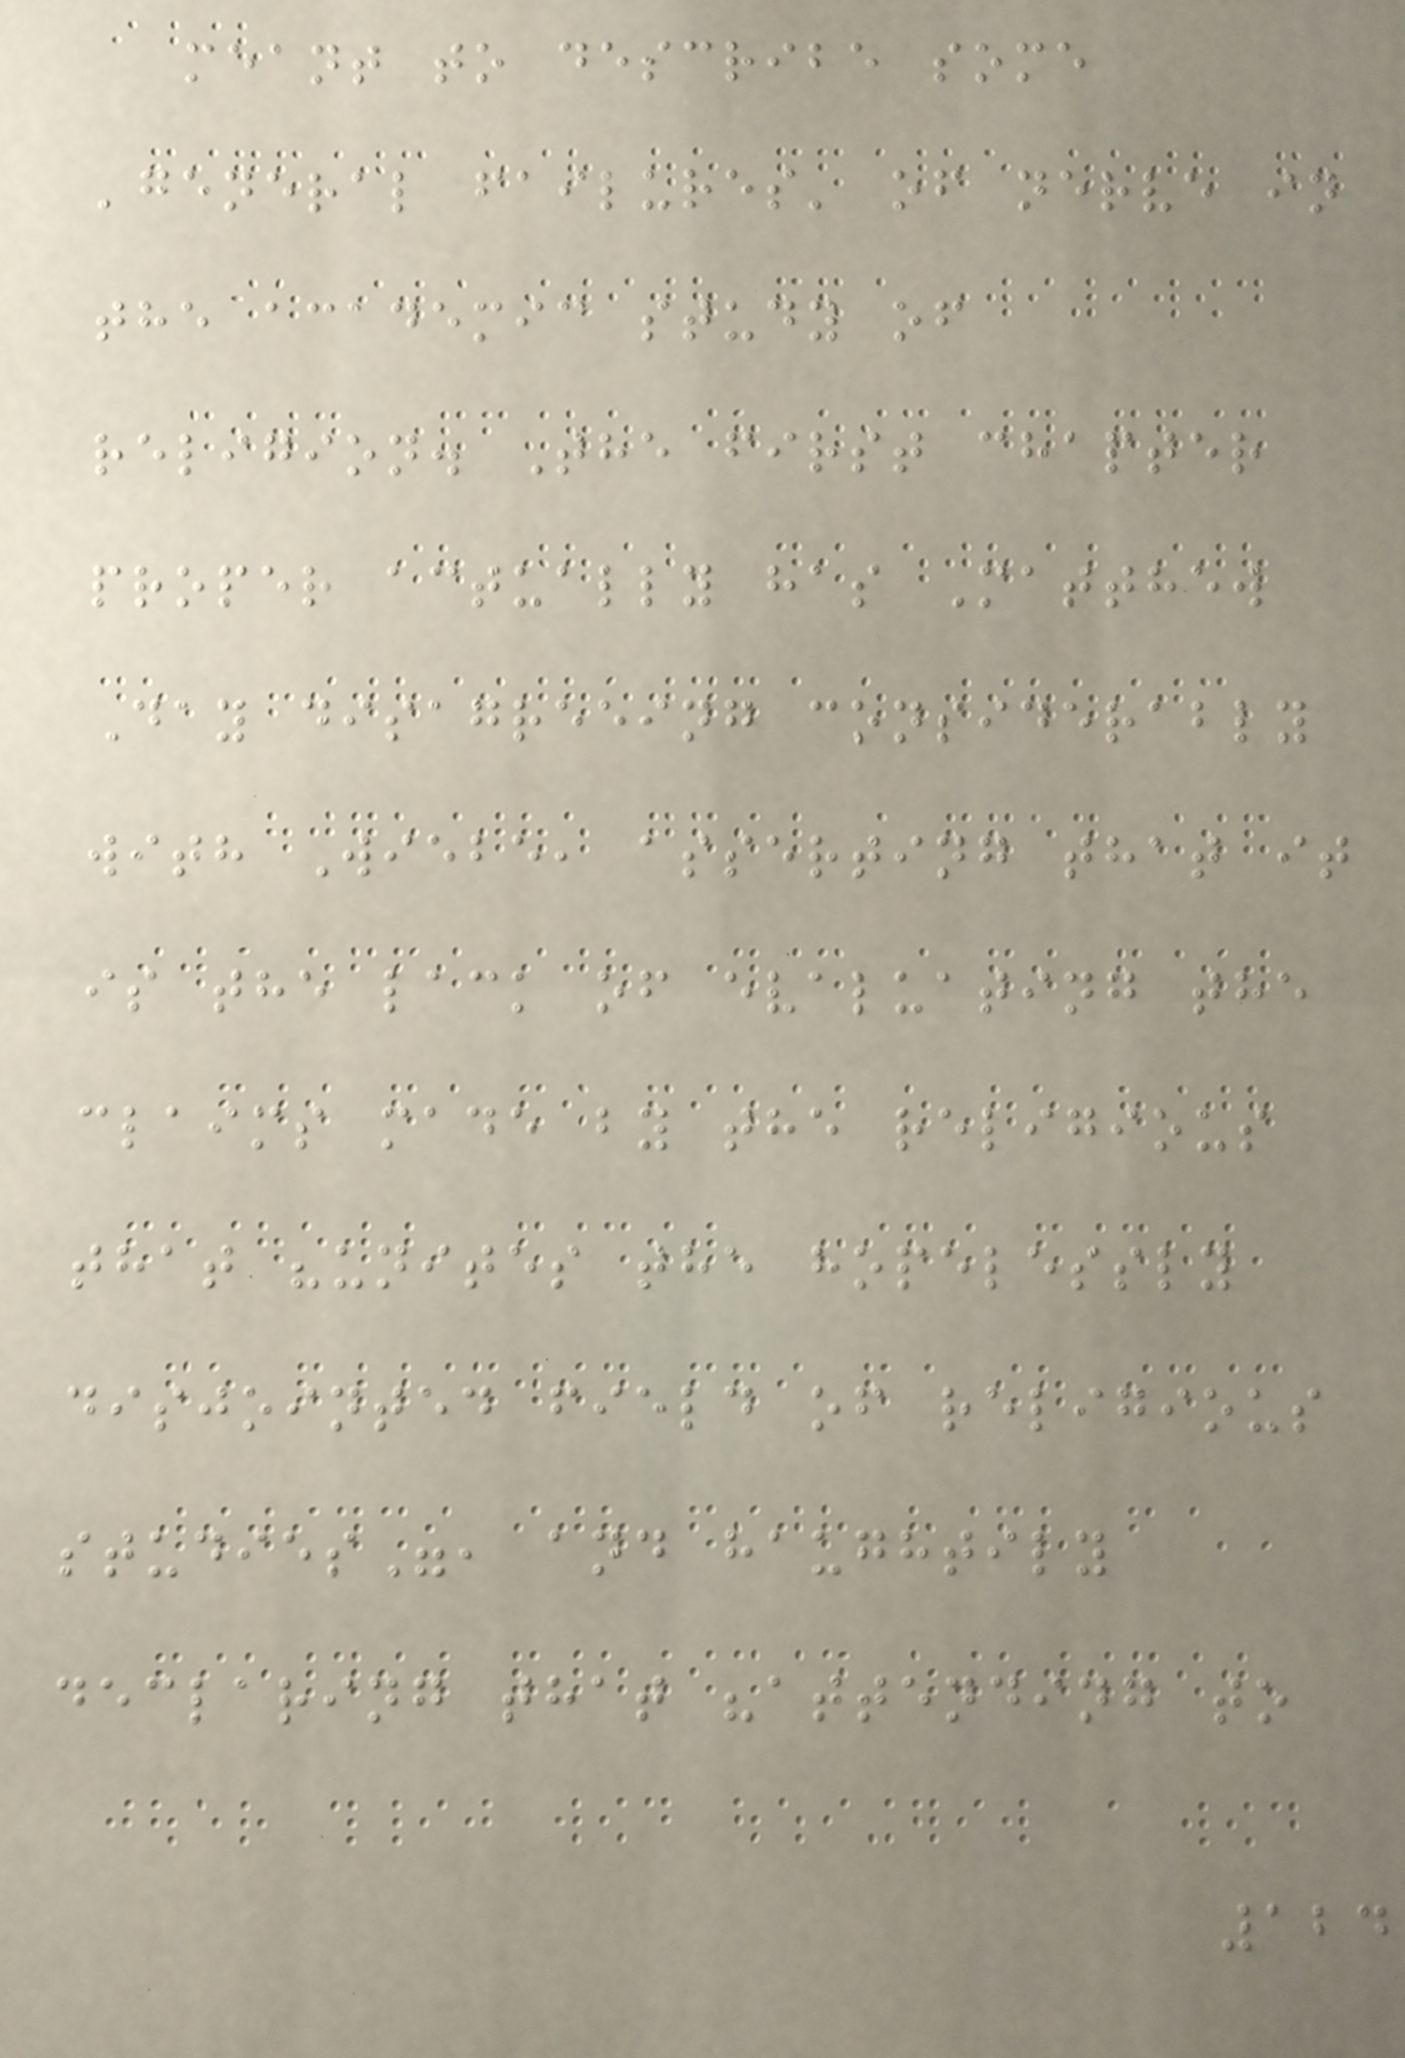meant to describe some
'general failures' of nerve in
the academic study of
religion. The first chapter
proper actually has Matthew
Day disagreeing considerably
with Wiebe, asserting that it
is the lack of evaluating the
claims made by the religious
that "unites the hopelessly
disjointed field of religious
studies", and haughtily
declaring that "attending to
124
